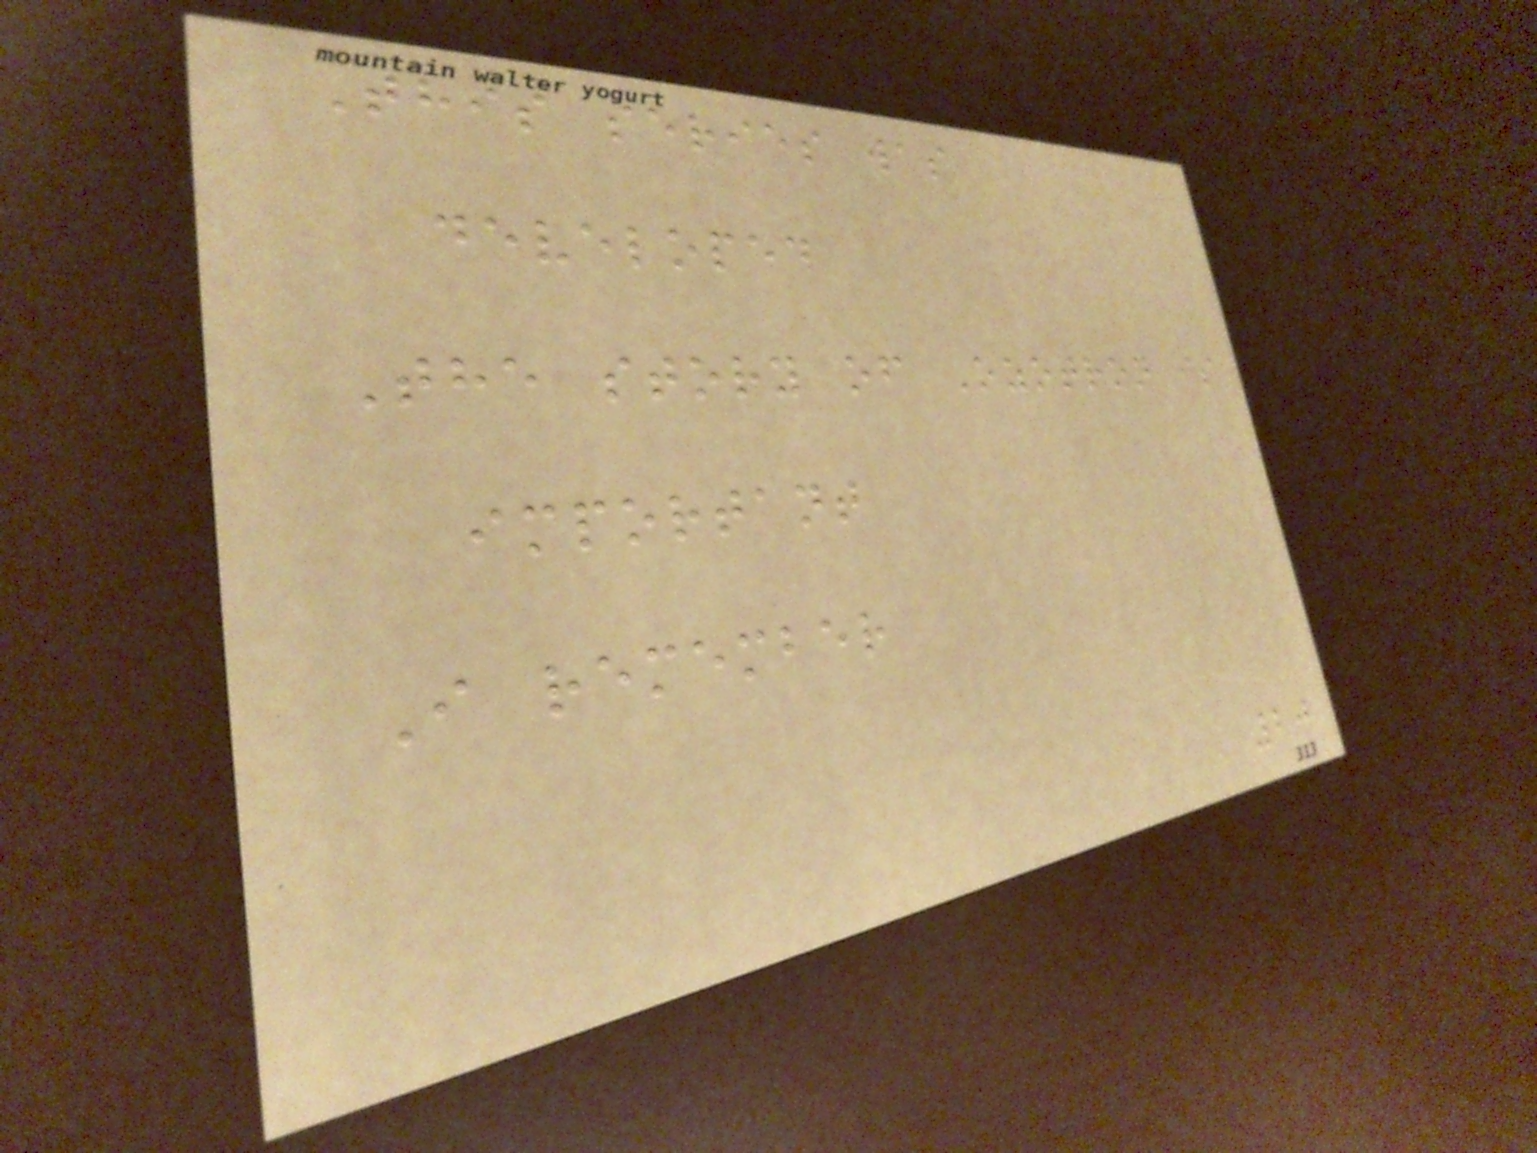This series was
developed
The story of Ozotron is
important
I remember
20
